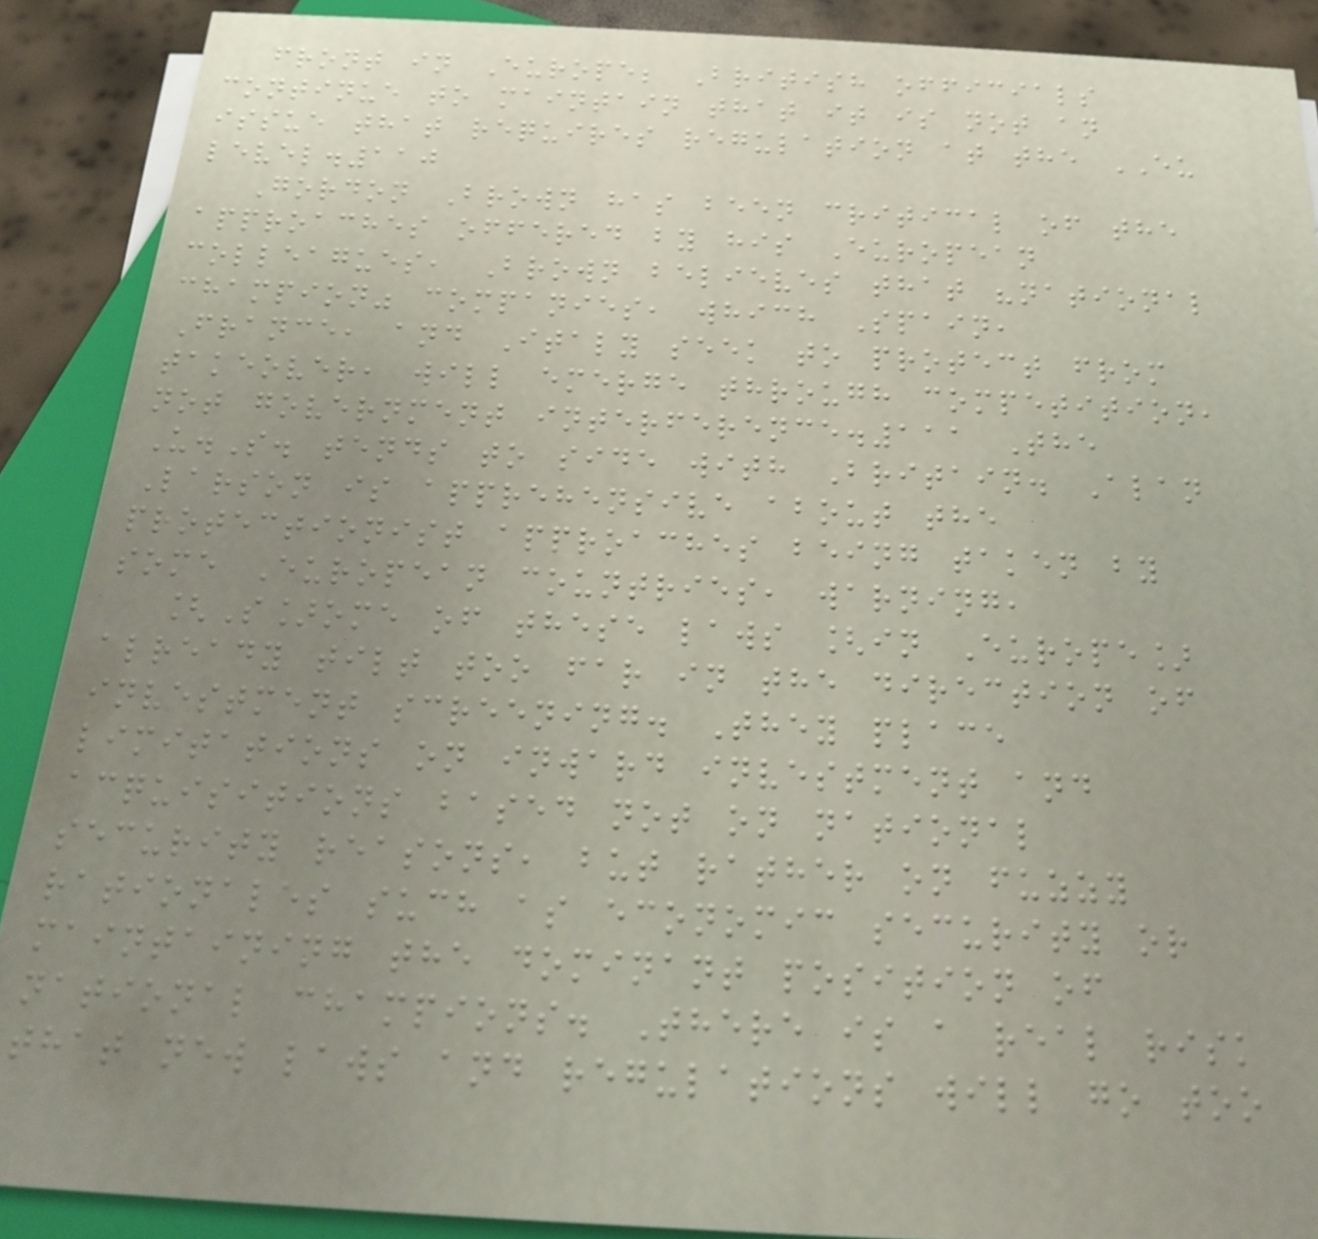front in Europe; British officials
continue to maintain that it is not an
issue that requires regulation at the EU
level.110
Gordon Brown has been critical of the
approaches offered by his European
colleagues, Brown believes that "national
champion" companies, which Spain,
France, and Italy seek to protect from
takeover, will emerge through competition,
not government interference.111 The
U.S. tends to side with Britain. Alan
Larson is apprehensive about the
protectionist approaches being taken by
some European countries, warning,
[S]ome of these laws [in Europe]
already tilt too far in the direction of
investment screening. They place
limitations on inward investment and
acquisitions based not on national
security reasons, but rather on fuzzy
rationales such as economic security or
maintaining the dominant position of
national champions. There is a real risk
that new laws and regulations will go too
